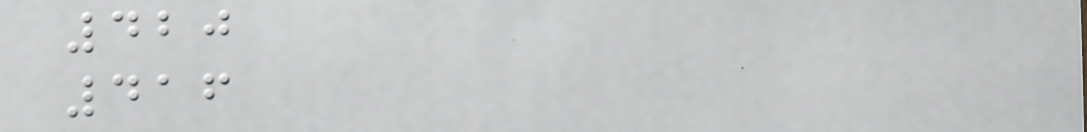420
416
